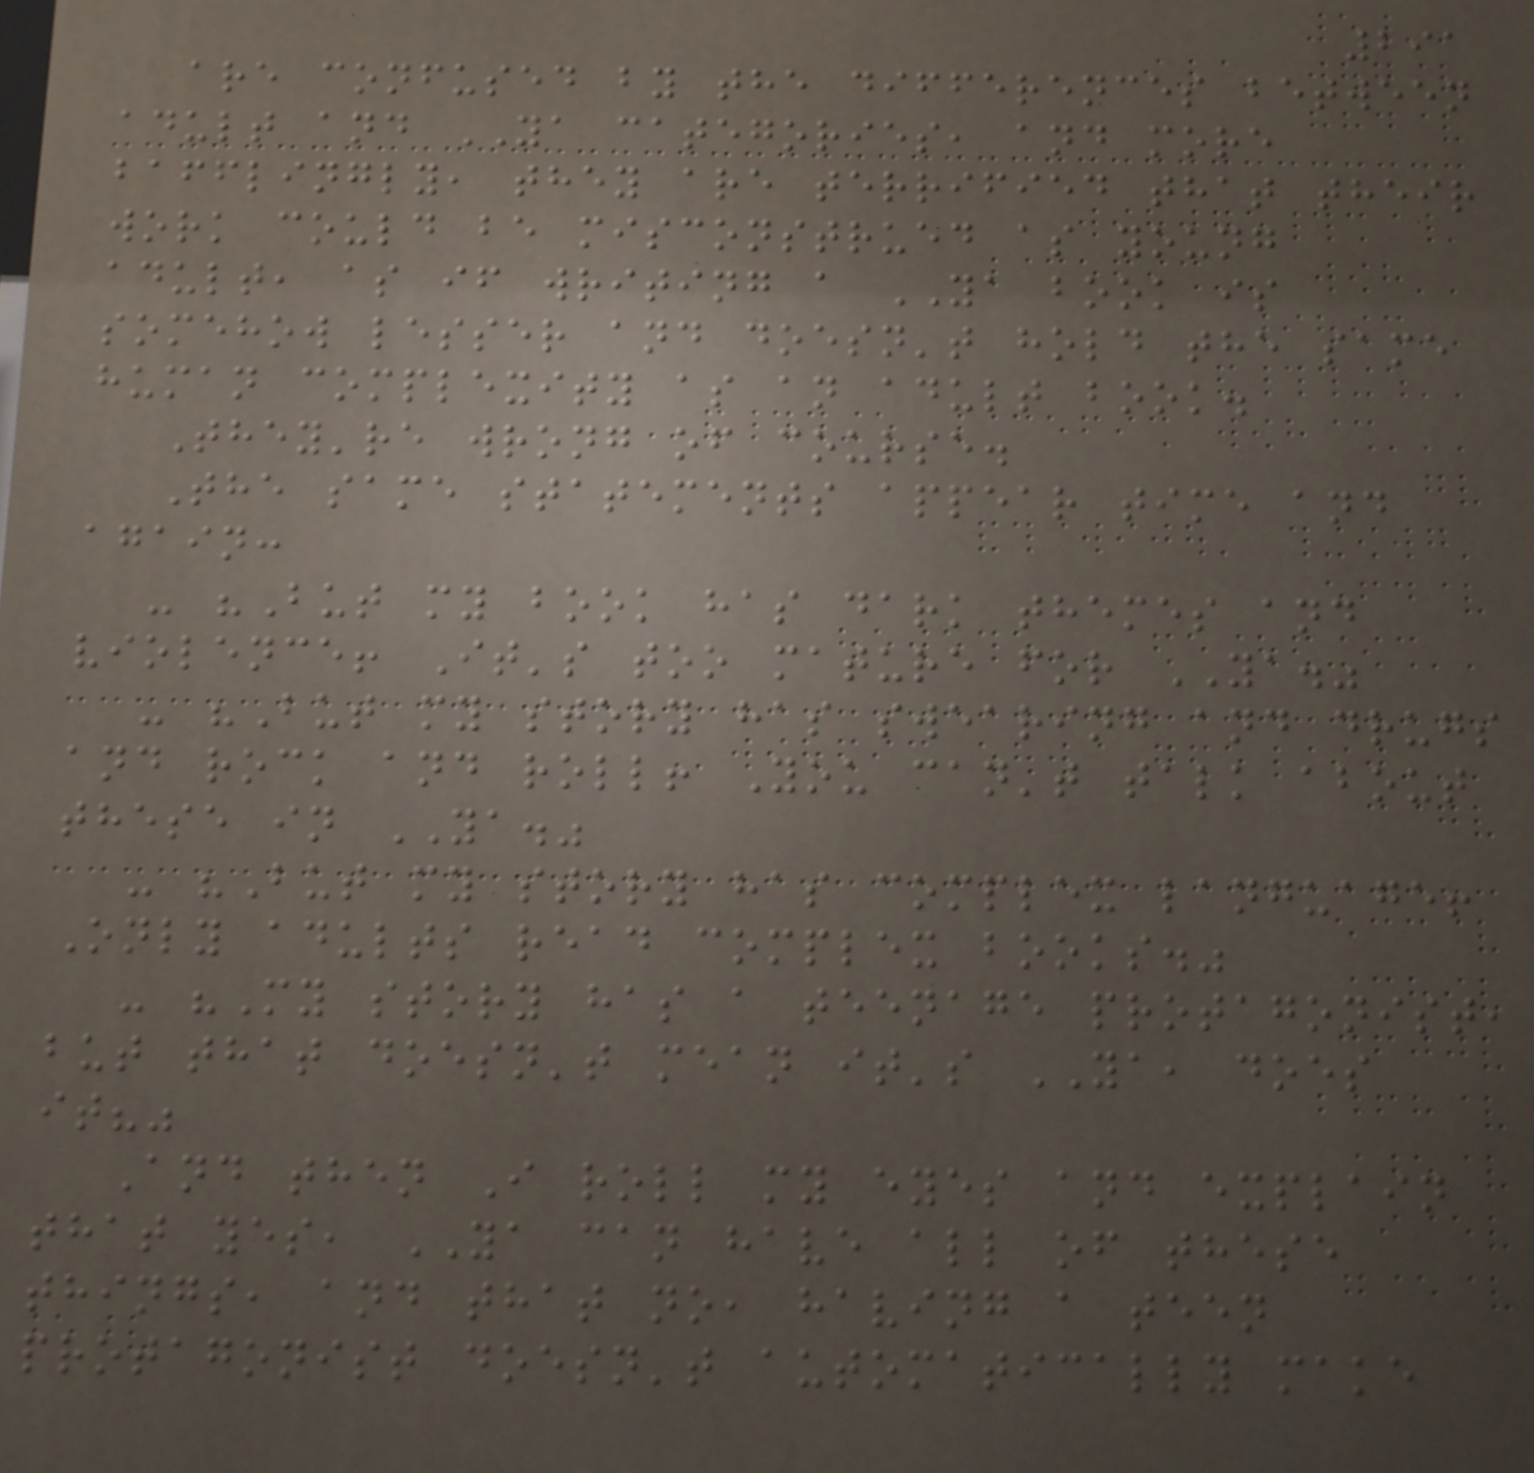291
are confused by the differences between
adult and YA categories, and more
bafflingly, they are terrified that their
work could be misconstrued as young
adult, as if writing a YA book is
somehow lesser and doesn't hold the same
human complexity as an adult book.
They're wrong of course.
The same statements appear time and
again:
- "But my book has dark themes and
violence! It's too mature for YA."
- "But my story has swearing and drugs
and rock and roll! You can't talk about
these in YA."
- "But my story has complex language!
Only adults read complex books."
- "My story has a teenage protagonist,
but that doesn't mean it's YA, does
it?"
And then I roll my eyes and explain
that yes, YA can have all of these
things, and that no, having a teen
protagonist doesn't automatically make
